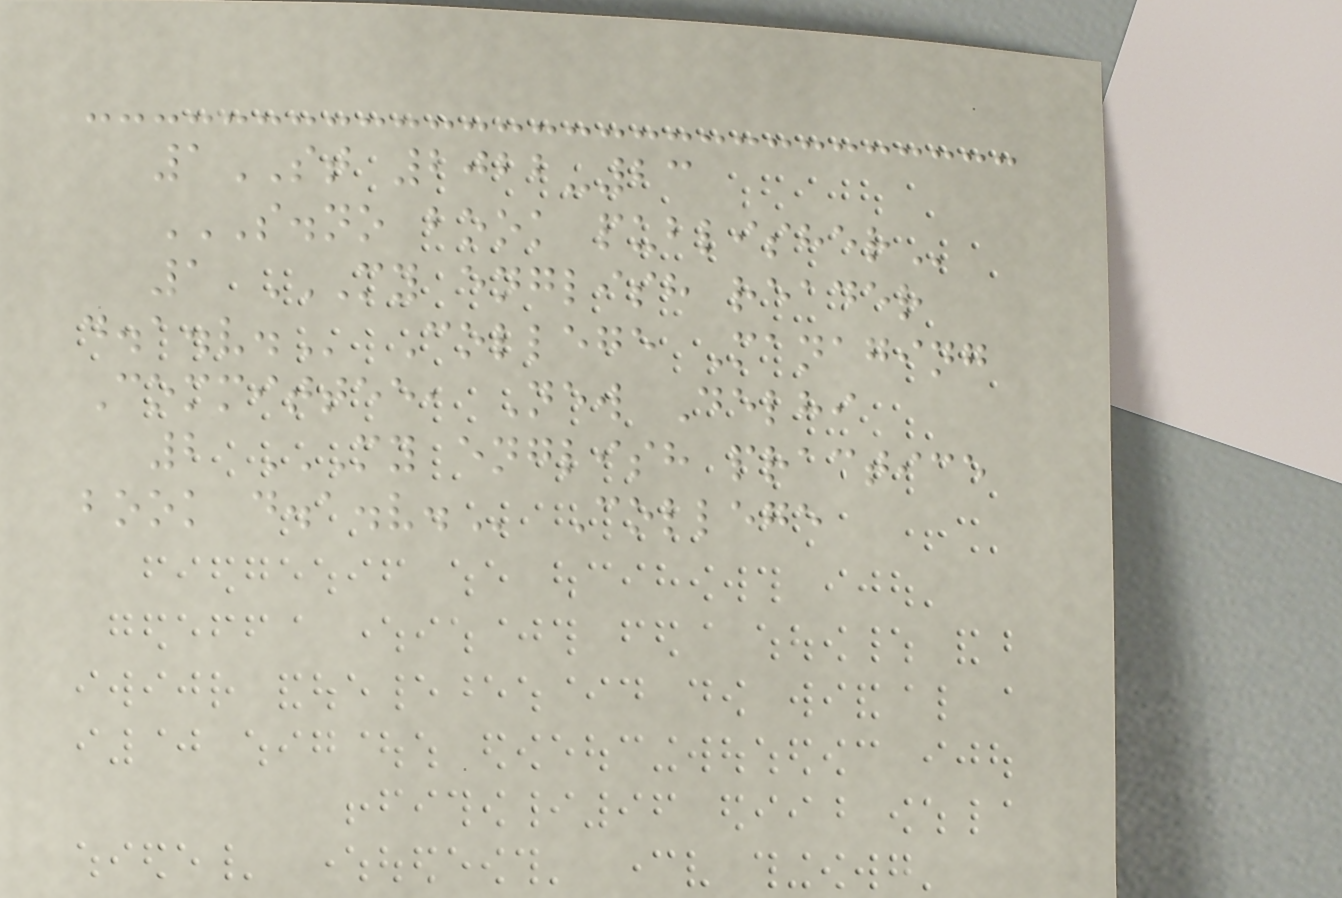1ST 2022-23
S.NO BOOK PUBLISHER
1 MY ENGLISH READER
D.A.V. College Managing
Committee, New Delhi
2 MY ENGLISH PRACTICE
BOOK D.A.V. College
